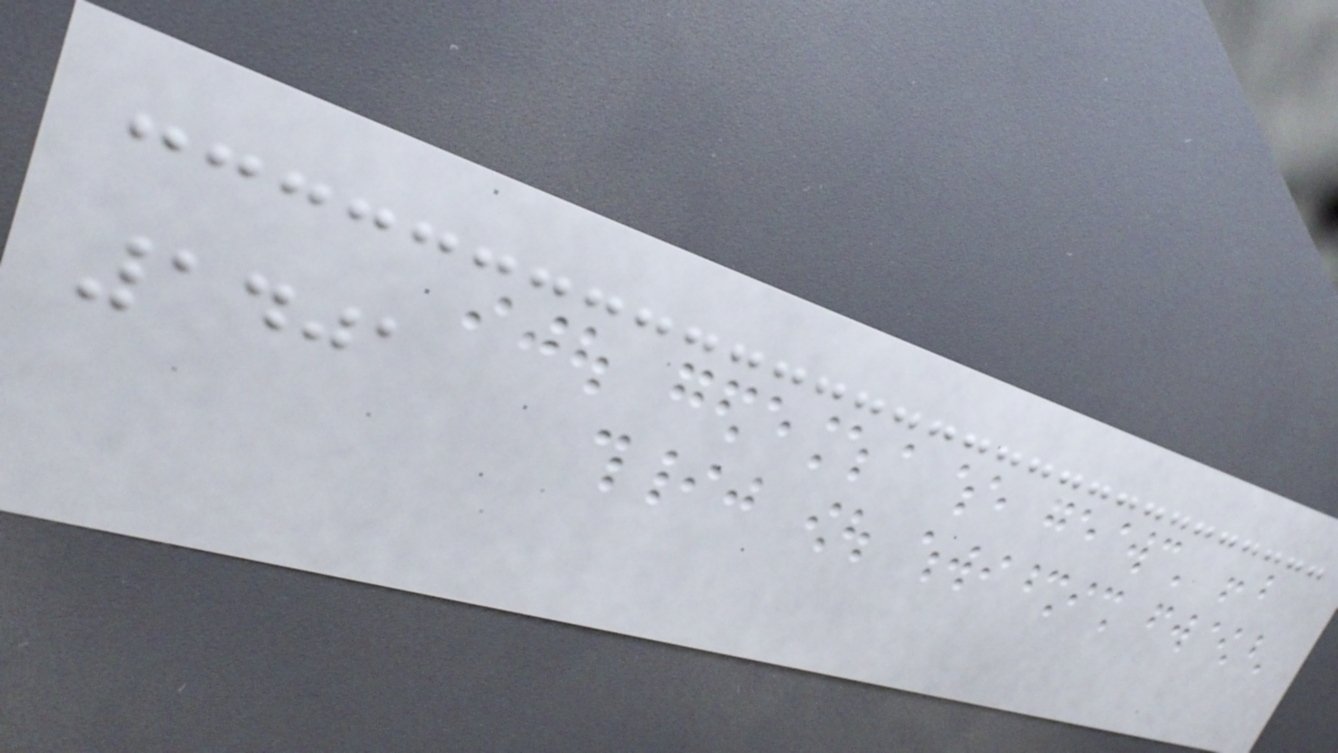1401
